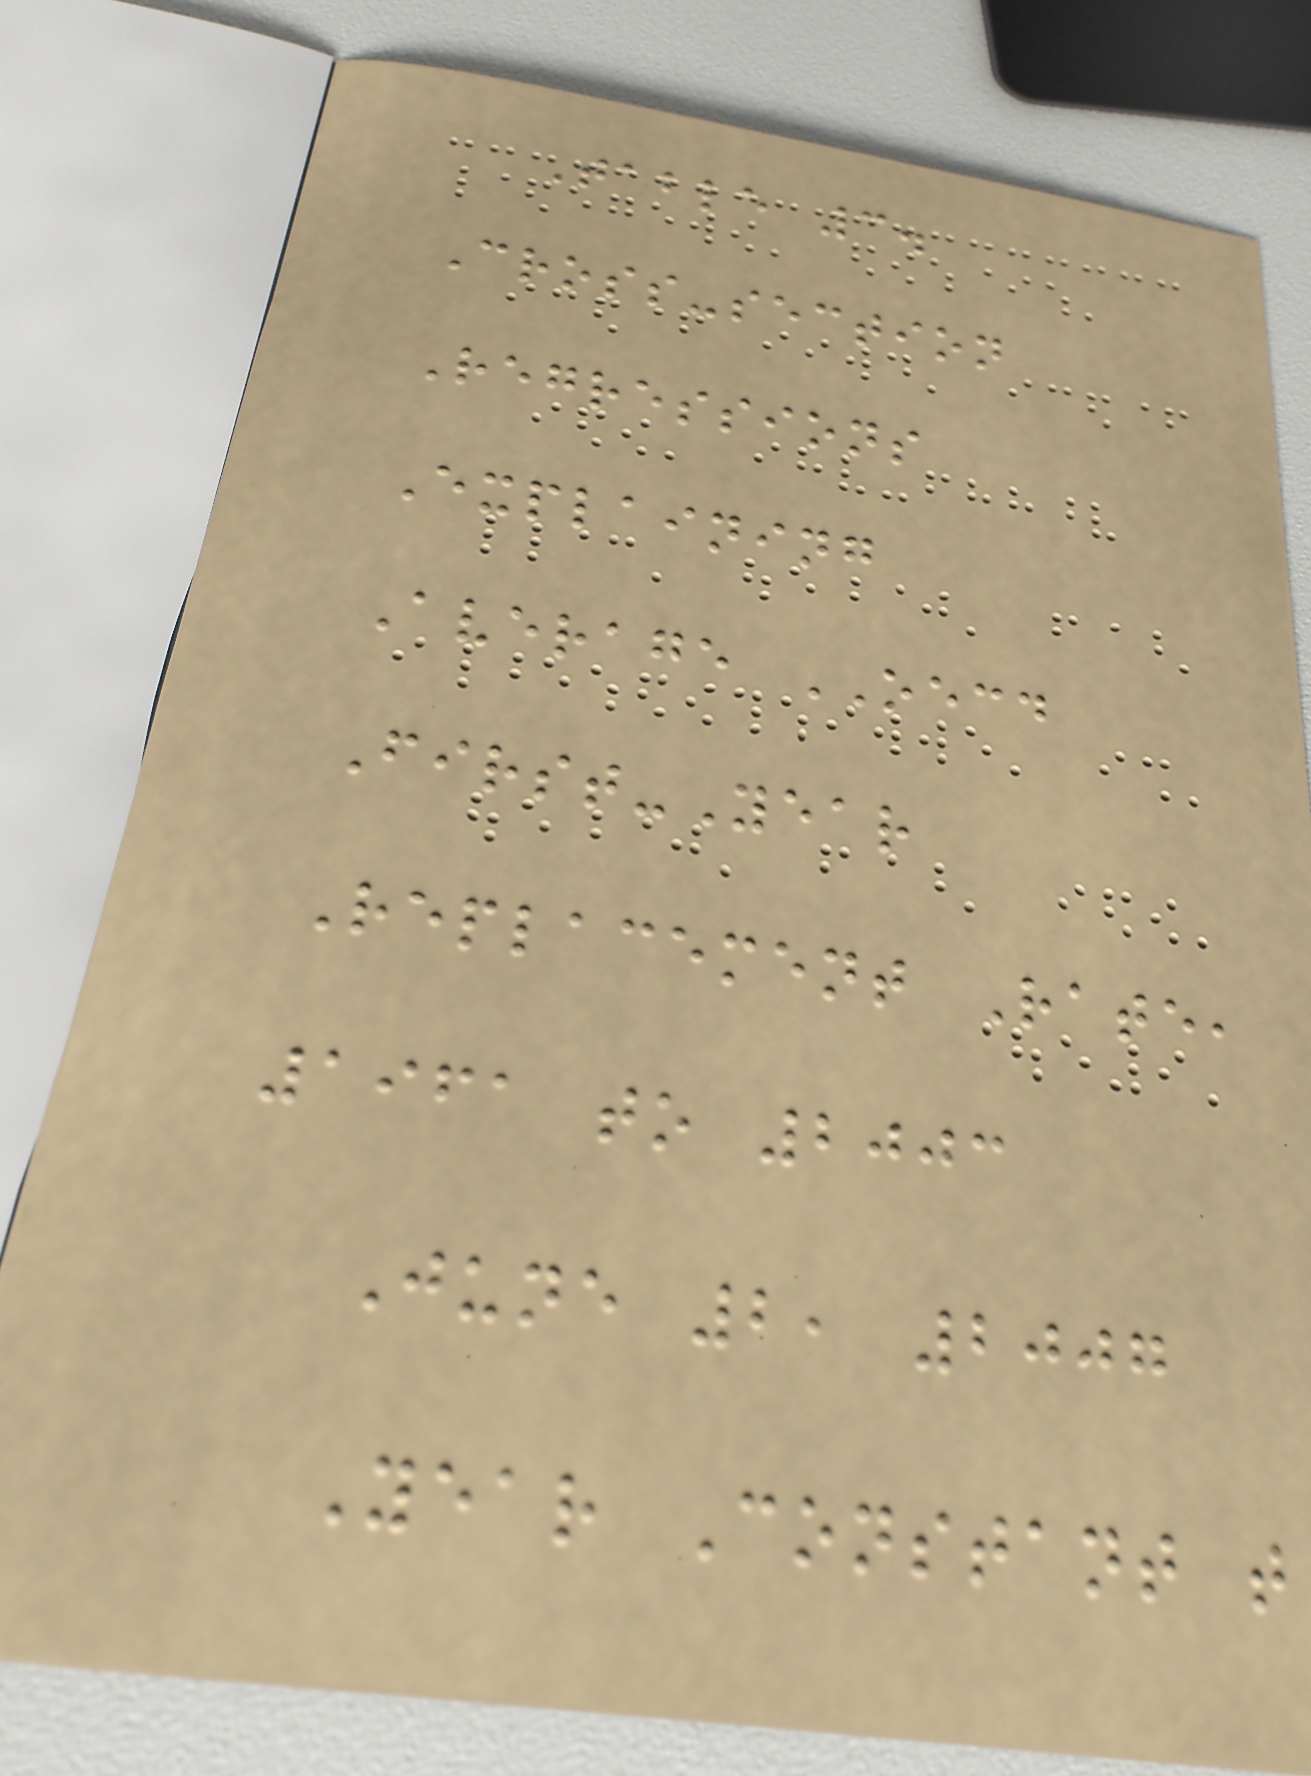Table 3.
Cross-section
Regressions
Explaining
Average OECD
First-Year
Replacement Rate,
1961 to 2003
June 2, 2007
Year Constant t
